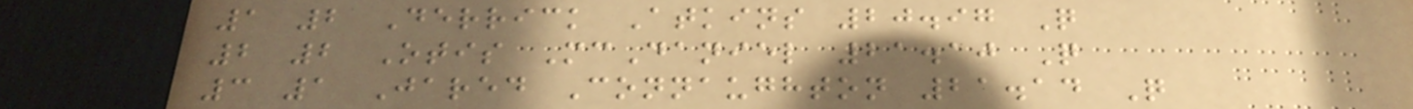1 2 Derrick Atkins 20.97 Q
2 2 Otis McDaniel 21.10 Q
3 1 Jared Connaughton 21.14 Q
